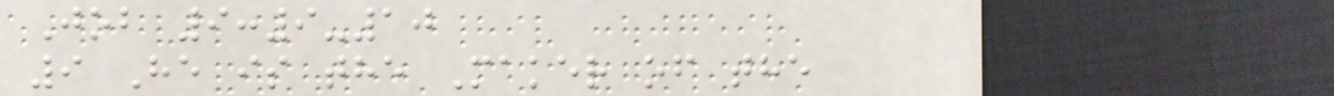Job 9:9-10
9 He is the Maker of the
